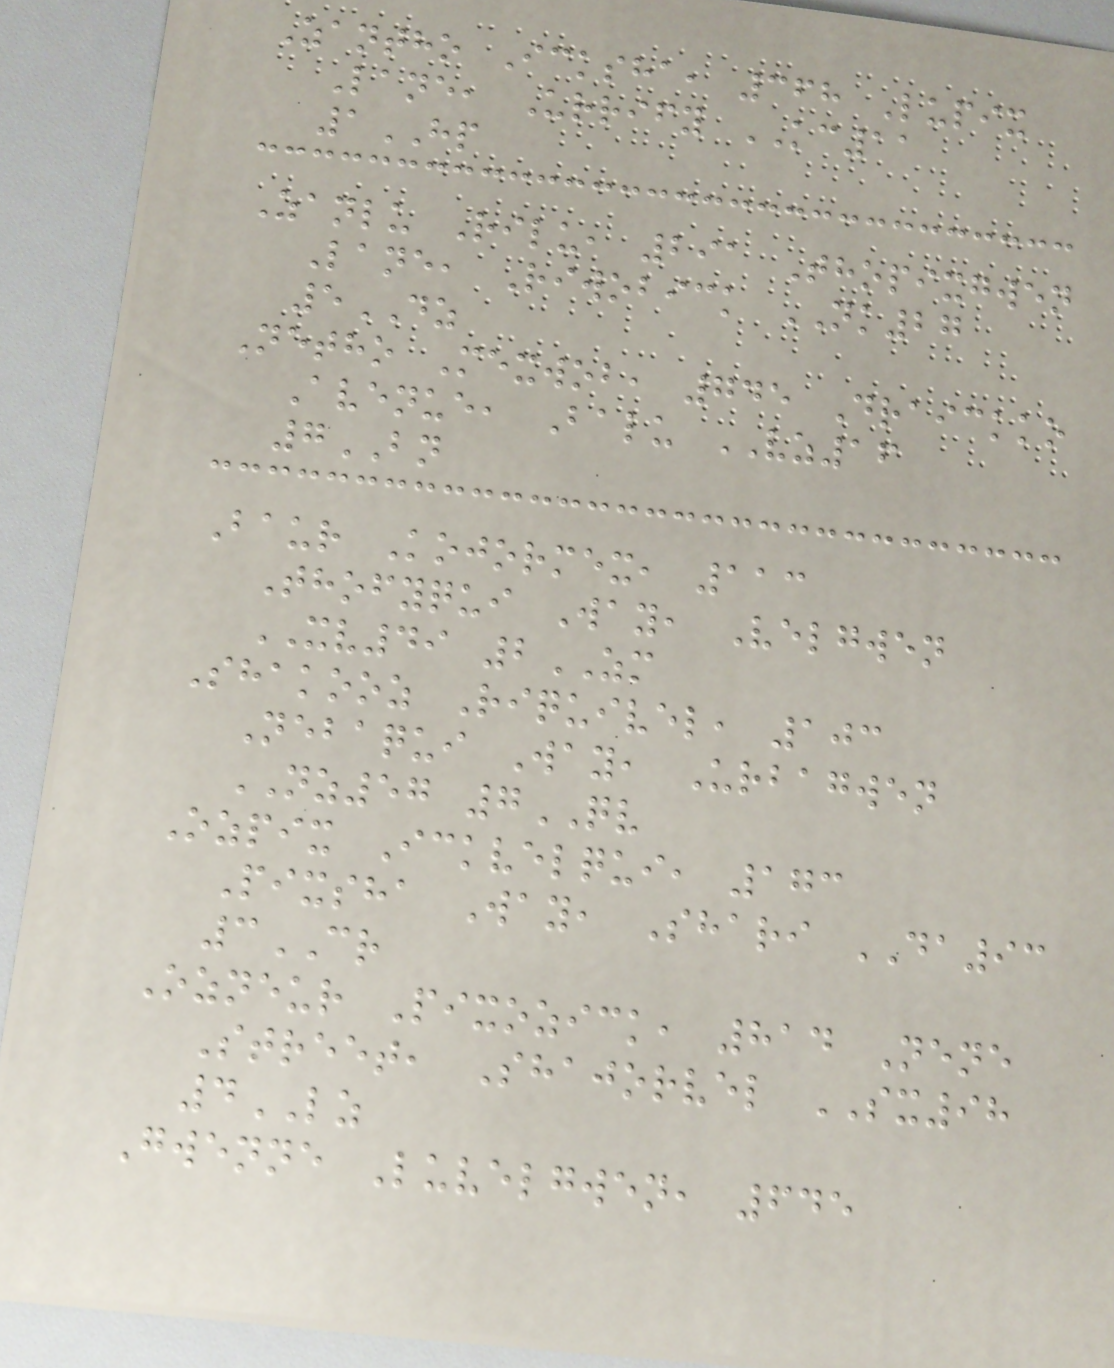Zantho Icksha, 368 Lupix
Lane, Urrify KC11
1HP
Zanlu Rilu, 291 Thopixgwen
Lane, Riwobick NK27
5DZ
Netho Mexwob, 745 Draickko
Avenue, Balu VZ16
7BN
Baur Kojormex, 113
Thofyqui Way, Velgwen
XV49 2ZM
Shakooz Riquivel, 103
Nebaqui Way, Urbagwen
NZ57 7QV
Ozpix Ickvelqui, 173
Pixsha Way, Shari DA93
3CR
Ozneur Pixozick, 814 Nene
Street, Shajorvel SX98
4LZ
Gwenne Luvelgwen, 645
